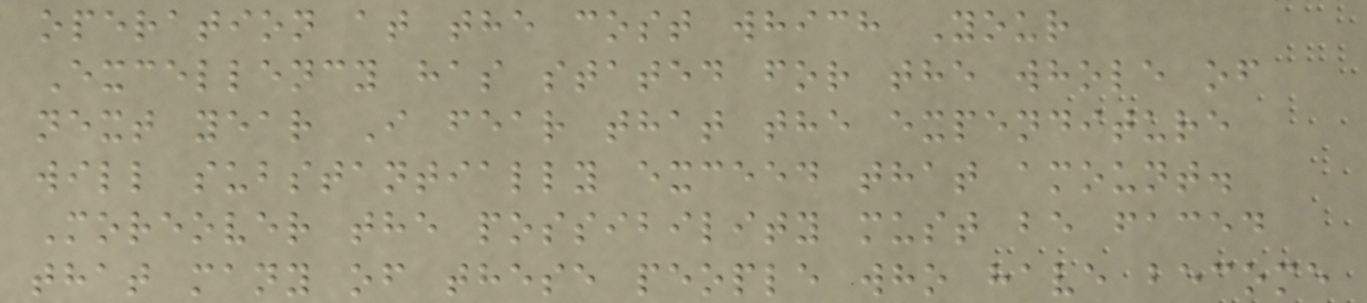operation at the cost which Your
Excellency has stated for the whole of
next year I fear that the expenditure
will substantially exceed that amount.
Moreover the possibility must be faced
that many of these people who have become
